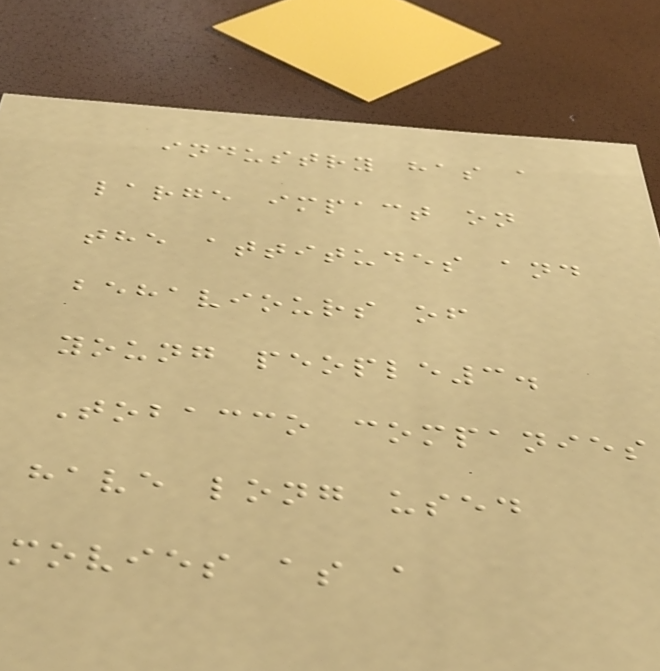industry has a
large impact on
the attitudes and
behaviours of
young people3.
Tobacco companies
have long used
movies as a
